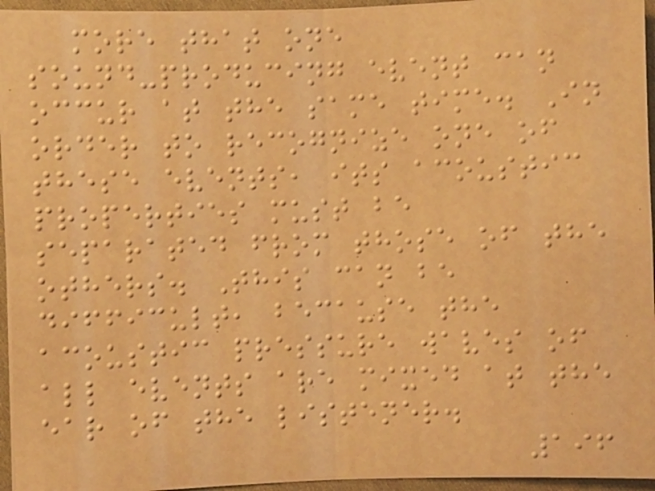more that one
sound-producing event can
occur at the same time. In
order to recognize one of
these events, its acoustic
properties must be
separated from those of the
others. This can be
difficult, because the
acoustic pressure waves of
all events are mixed at the
ear of the listener.
196
